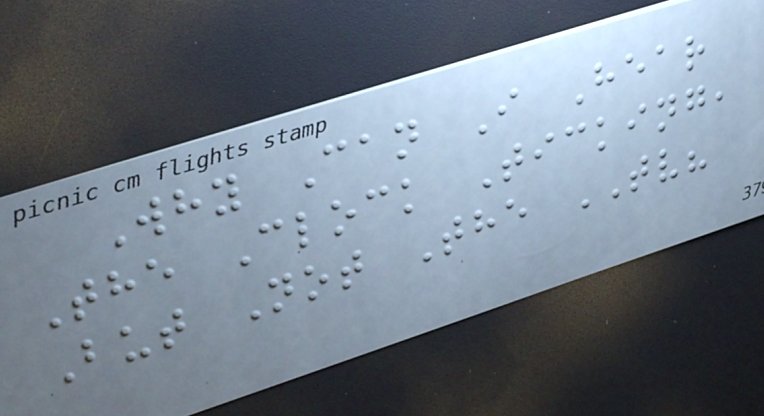Why Can I Hear
The Clock Ticking,
But Not The TV?
